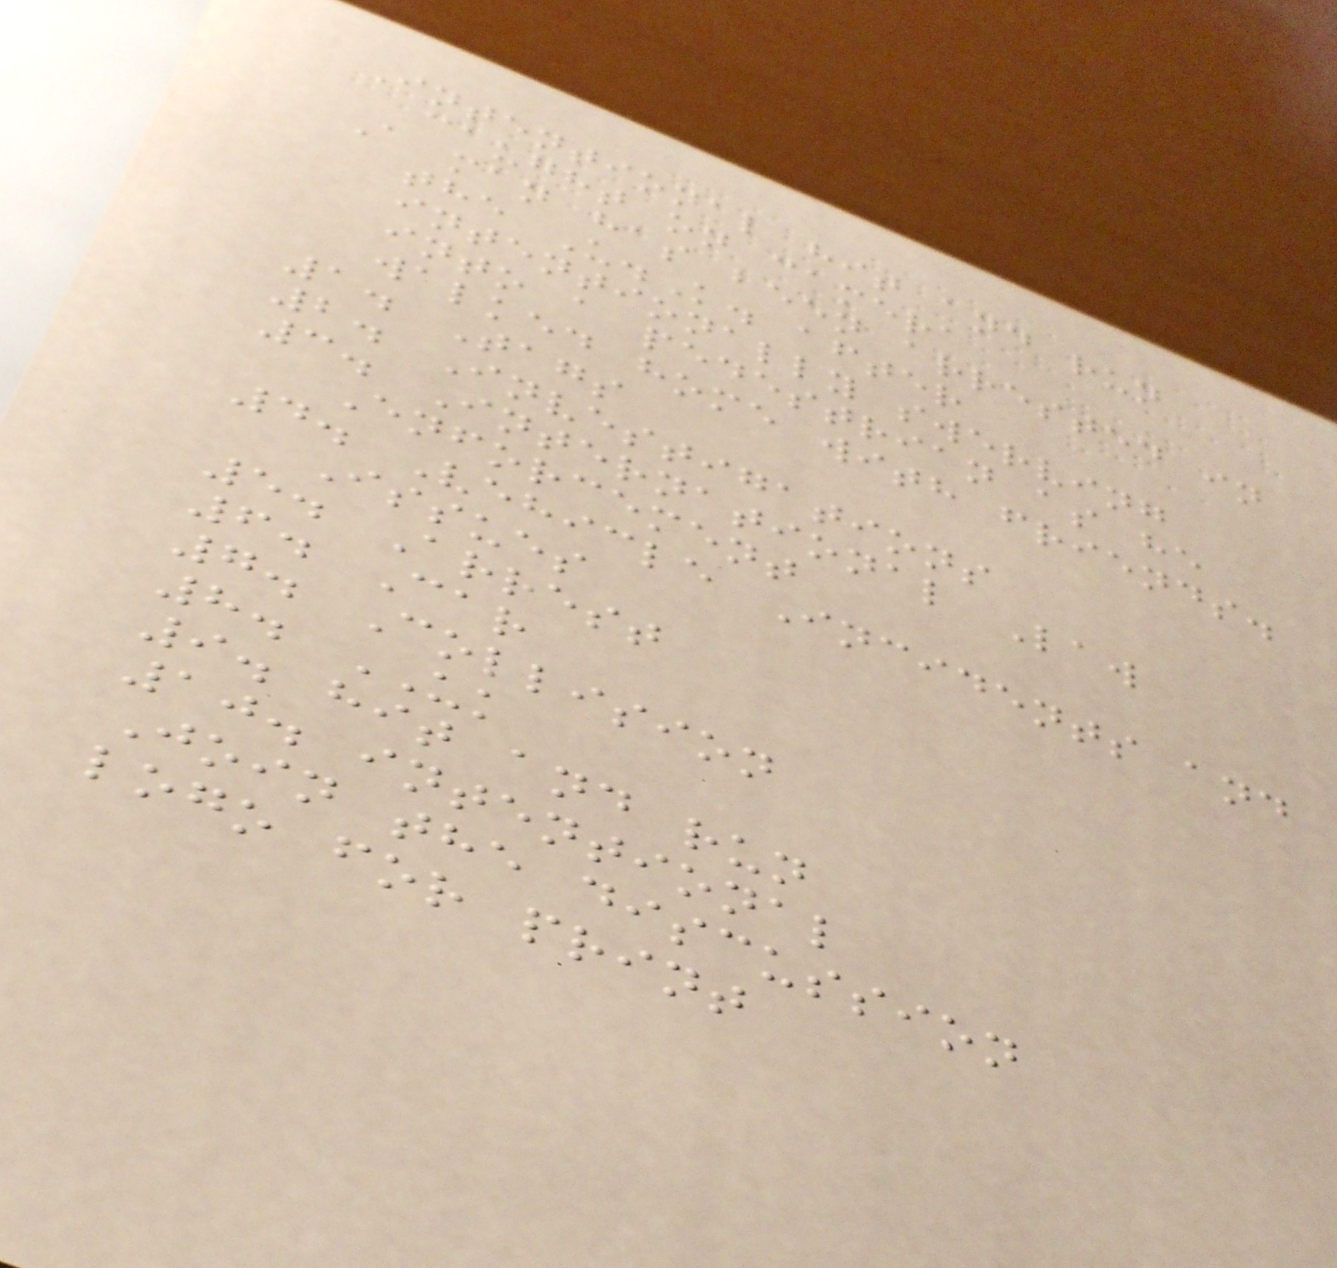Intentional hit and run
caught on camera
A man has been arrested in
the U.K. after
intentionally swerving
into a pedestrian as he
walked home with friends.
1. Tags
2. Investigations
3. International Law
Enforcement
4. Vehicle Incidents and
Issues
5. Arrest
6. Car
7. Collision
8. UK
9. hit and run
10. intentional
Join the discussion
logo for print
